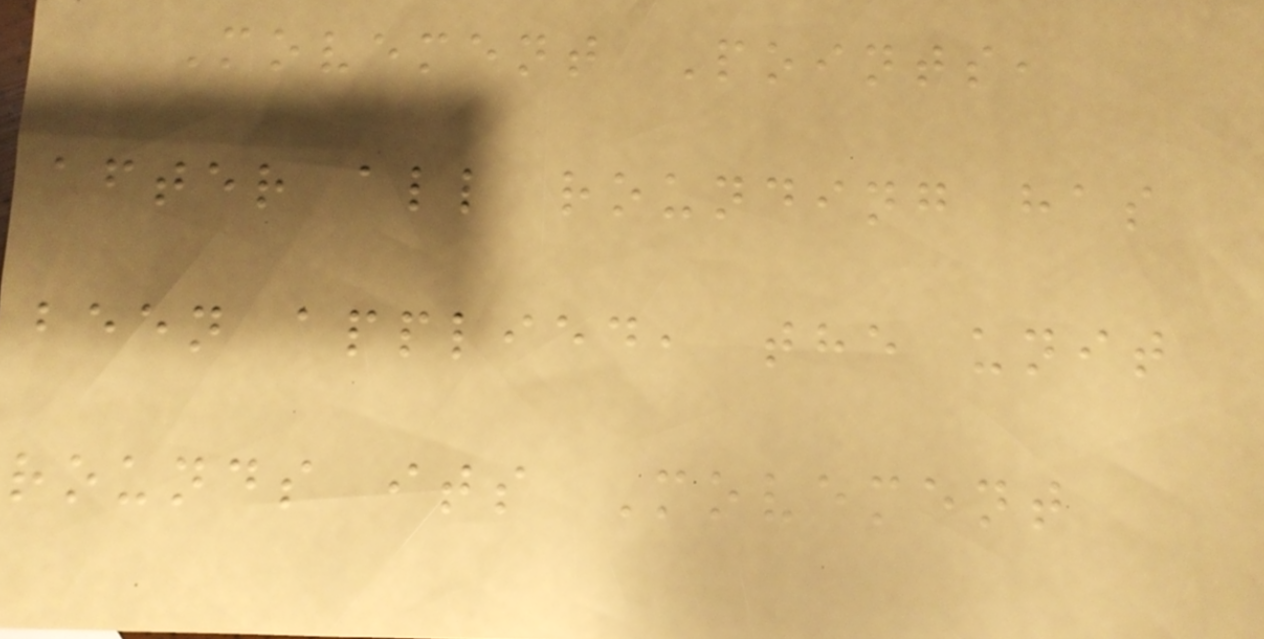Movement Points,
after all rounding has
been applied, the unit
rounds its Movement
